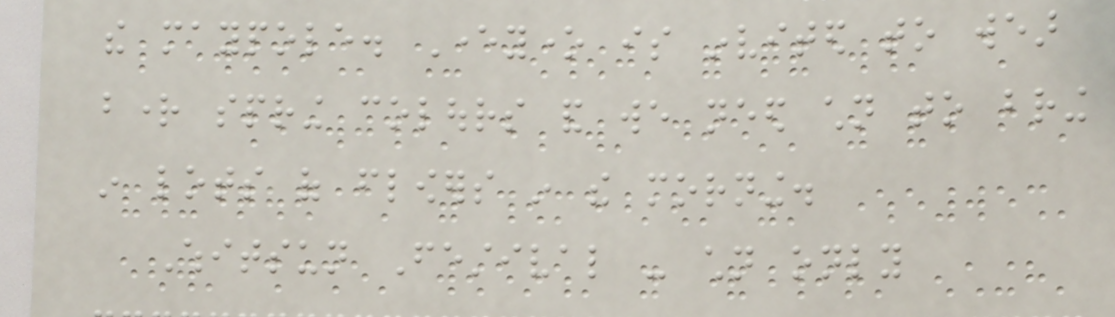the maypole. Everyone is invited to wear
bright spring colours and we need children to bring
in lots of flowers in the morning.
Whitsun Festival - children only
